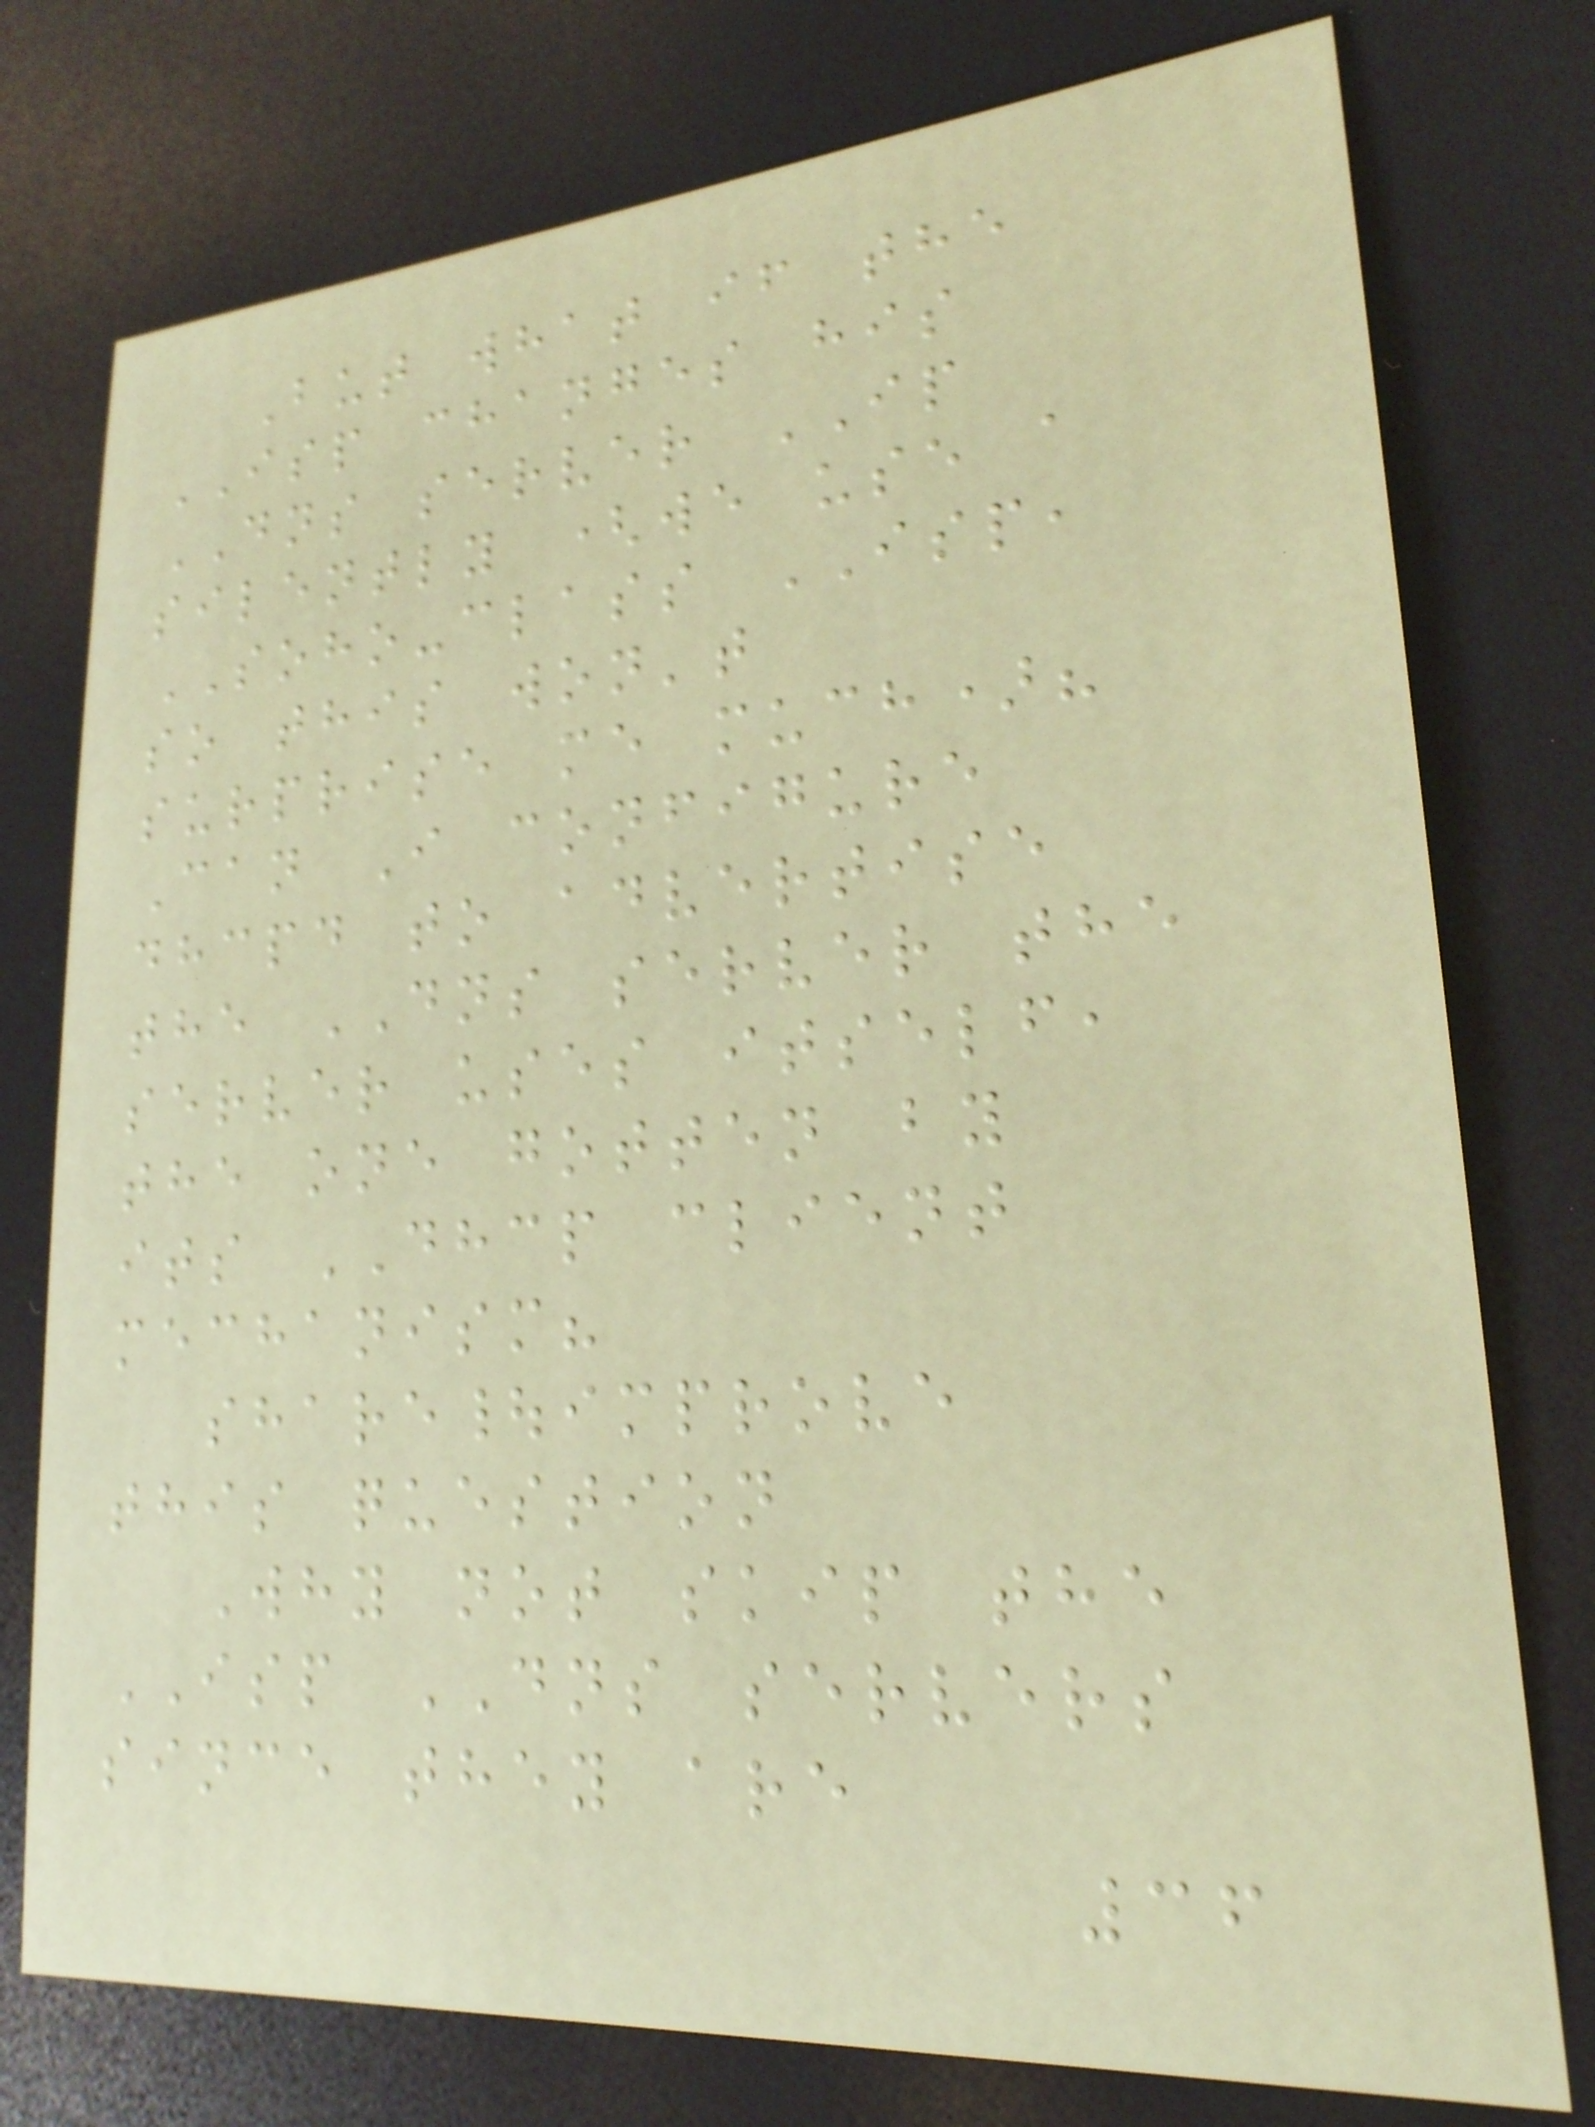But what if the
ISP changes his
DNS server IP
silently (we use a
SOHO-class ISP,
so this won't
surprise me much)?
Can I configure
dhcpd to advertise
the DNS server the
server uses itself,
the one gotten by
its DHCP client
mechanism?
share|improve
this question
Why not skip the
ISP DNS servers
since they are
36
